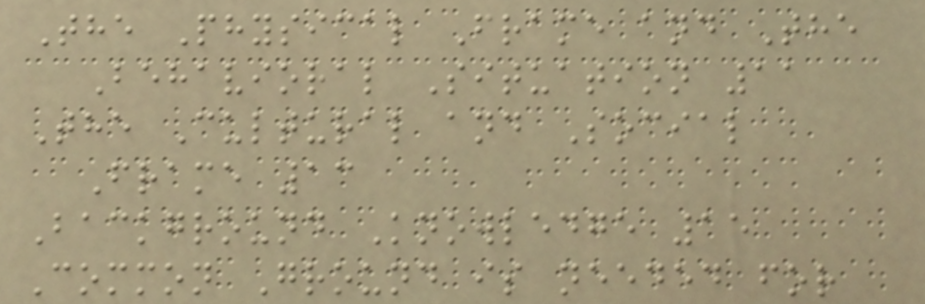The Physical Frame and The
Behavioral Situation 11
The Cultural and Social
Frame 13
Background Knowledge 15
Common Ground is needed for
